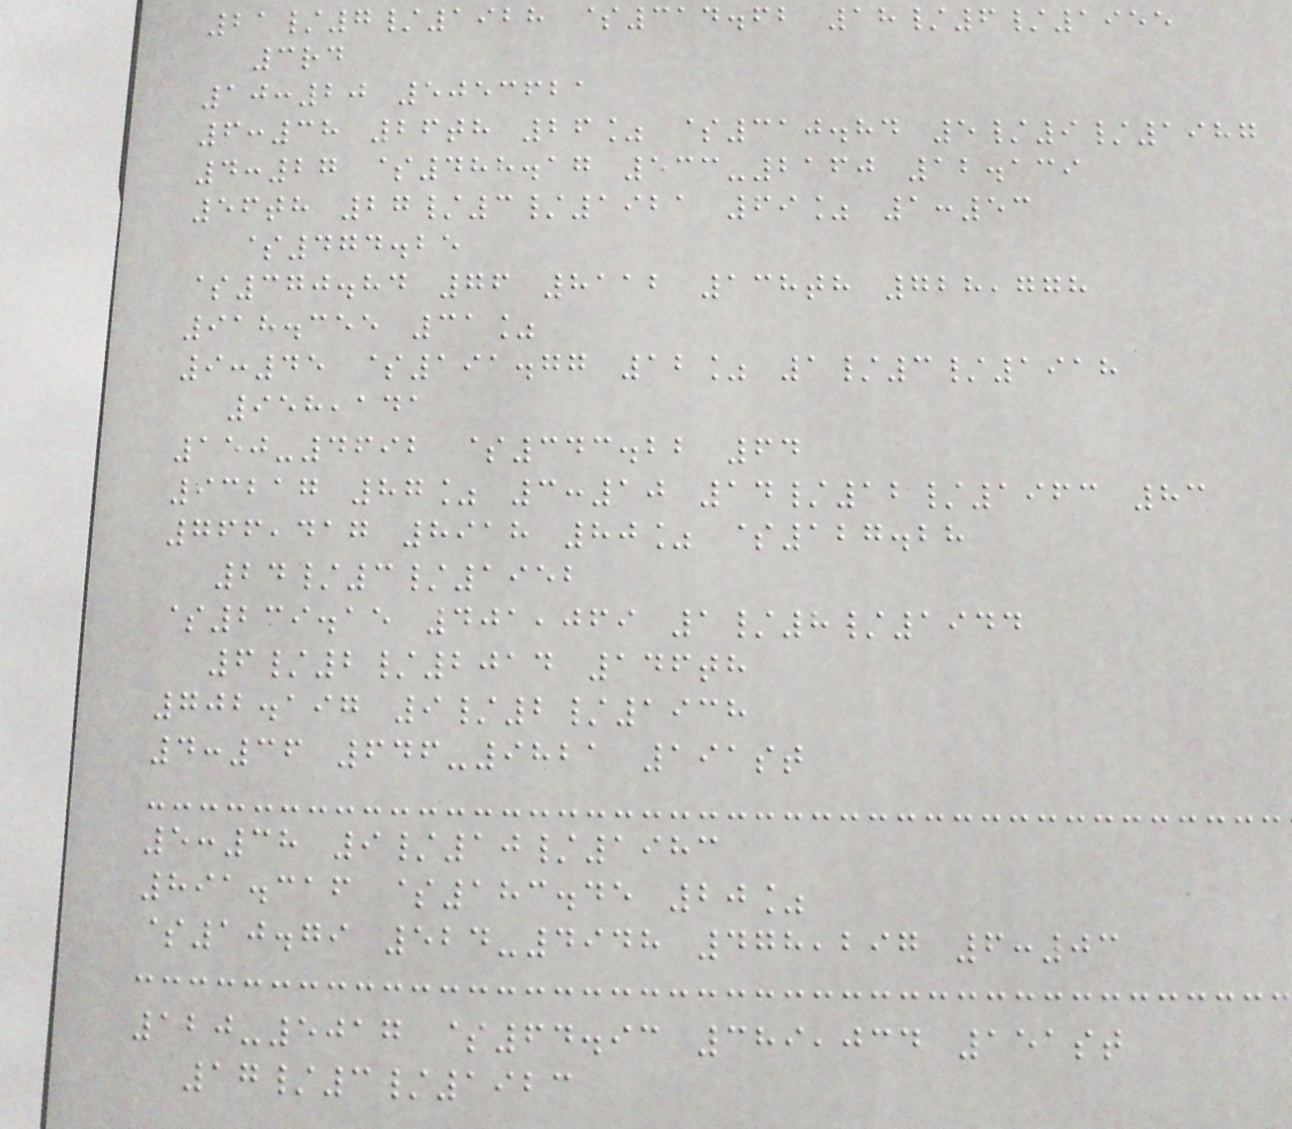21/7/1928 $314.62 18/6/1955
3rd
10:20 5053621
6:38 26th 26% $310.84 5/9/1987
4:27 $488.17 533-2160 12.139
56th 27/3/1921 69% 1:53
$474.25
$370.84 76 8112 138th 728,778
918.355 31%
9:45 $191.77 12% 1/3/1918
958,141
150-4692 $343.22 64
93217 87% 3:10 14/12/1963 83
766,417 8918 80% $127.28
24/3/1952
$239.15 401,069 1/8/1944
6/2/2014 146th
702.197 9/2/1938
4:36 646-9821 191st
5:38 9/10/1983
891.316 $183.45 20%
$10.79 524-4948 478,297 6:03
120-5017 $64.93 389,034 151st
17/3/1923
